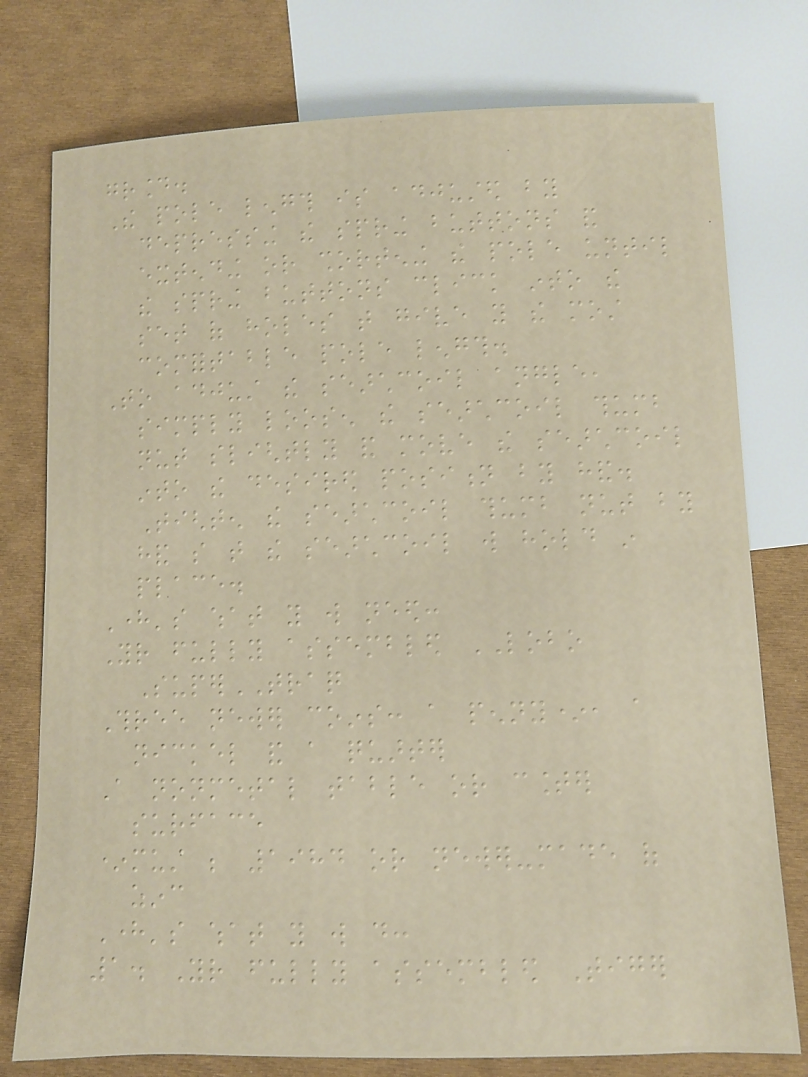ground.
The pole length is adjusted by
depressing the spring buttons and
extending or shortening the pole until
the spring buttons click into the
set of holes that give you the most
comfortable pole length.
To adjust the searchcoil angle,
simply loosen the searchcoil thumb
nut slightly and move the searchcoil
into the desired position by hand.
Tighten the searchcoil thumb nut by
hand so that the searchcoil will hold in
place.
Here's what you will need:
Your fully assembled LOBO
SuperTRAQ
Three newer coins: a penny*, a
nickel and a quarter
A nonmetal table or counter
surface
*must be 1984 or newer-made of
zinc
Here's what you will do:
1. Your fully assembled Tiger
